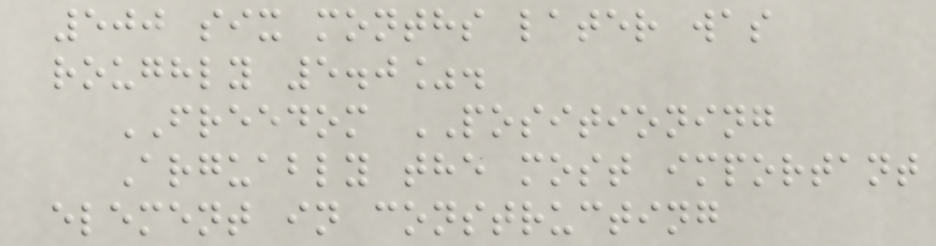500 six months later was
roughly 5.0%.
FREEDOM POSITIONING
Arguably the most important
element in constructing
